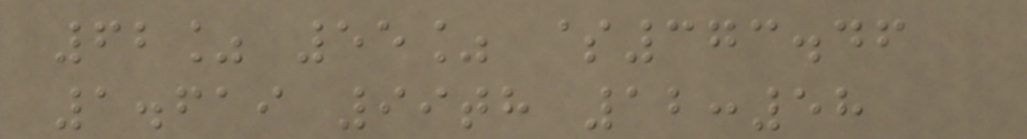62% 55% $373.46
1.619 99th 12:58
